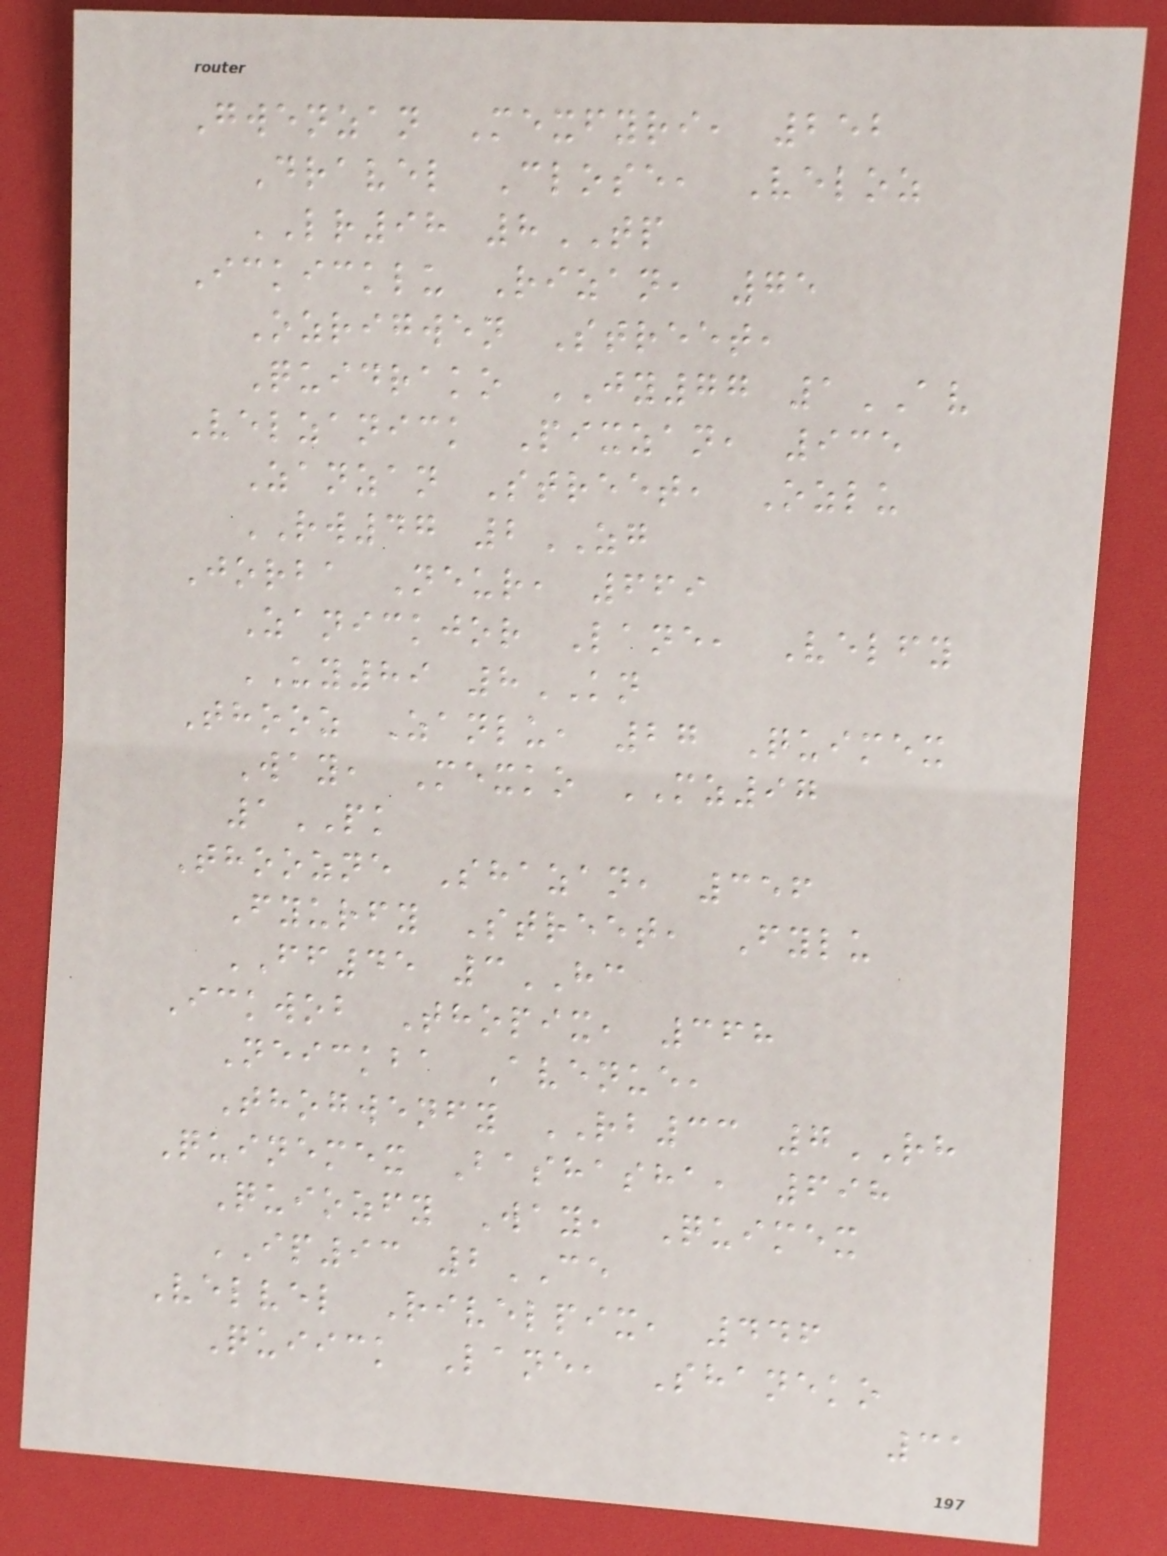Gwenzan Mexfyri, 252
Dravel Close, Veloz
LR98 8TP
Ickicklu Rizan, 75
Ozrigwen Street,
Quidrako JY77 1AV
Velzanick Pixzan, 935
Zanzan Street, Ozlu
RW47 2ZG
Jorba Neur, 669
Zanickjor Lane, Velfy
UY89 8KN
Thooz Zanlu, 27 Quimex
Way, Mexko MZ97
1PK
Thoozne Shazan, 356
Fyurfy Street, Fylu
FF45 3HC
Ickwob Thopix, 368
Neickba Avenue,
Thogwenfy RB33 7RH
Quinemex Bashasha, 698
Quiozfy Way, Quimex
IP93 2CE
Velvel Rivelpix, 446
Quiick Lane, Shaneko
31
